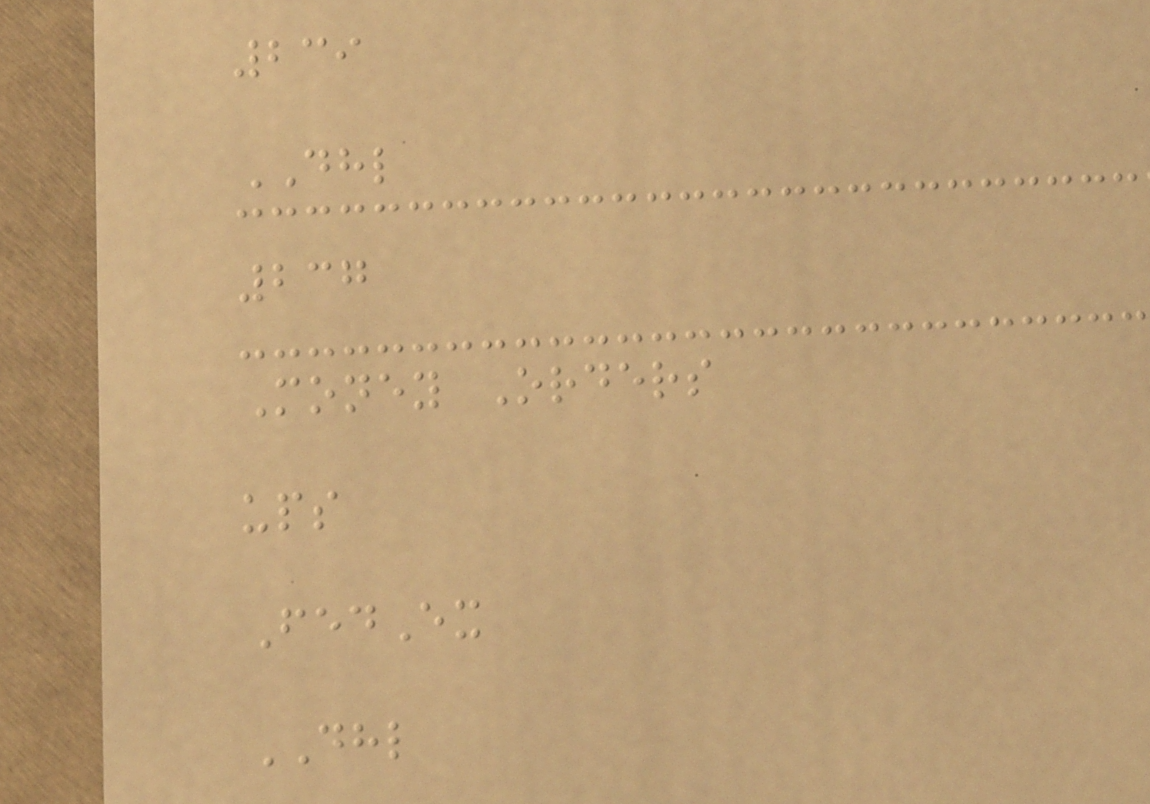239
DHL
237
Money Orders
ups
FedEx
DHL
